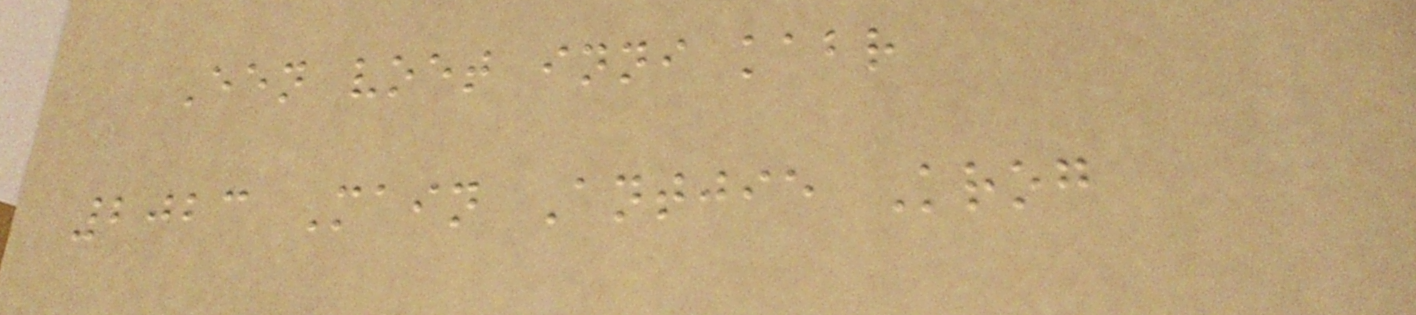Een voet inni kabr
2023 Main Antjie Krog
